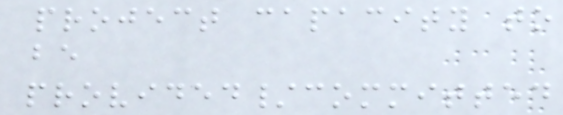project capacity to
be
provided/committed
